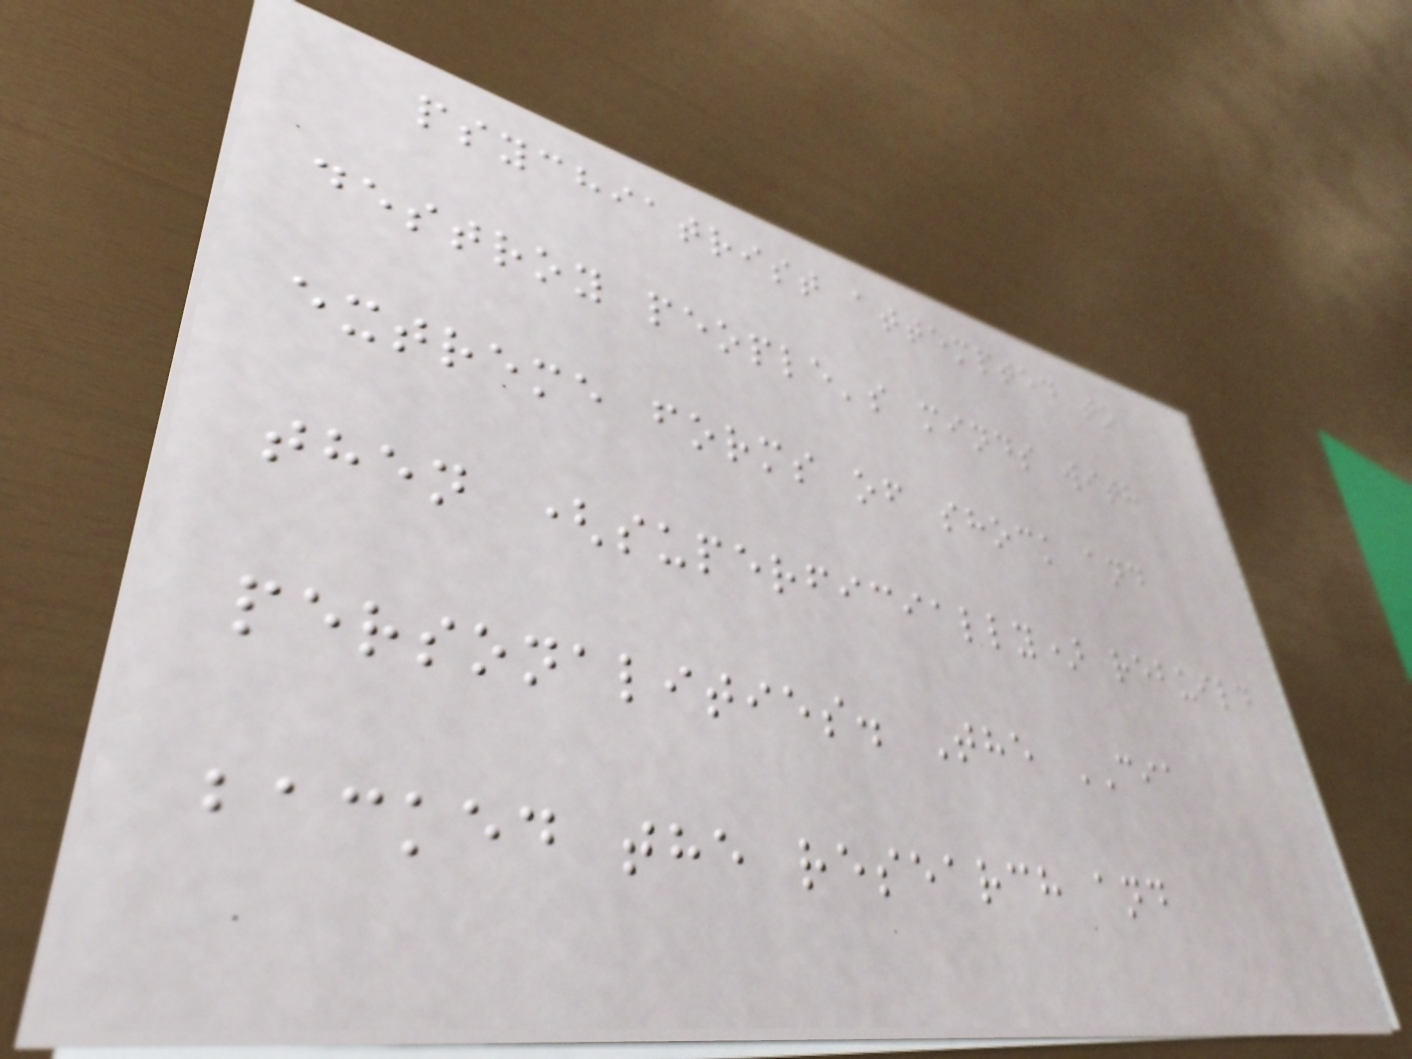psychiatrist attempted to
destroy people's minds with
extreme forms of shock and
then (superficially) rebuild
personalities. The CIA
backed the research and
